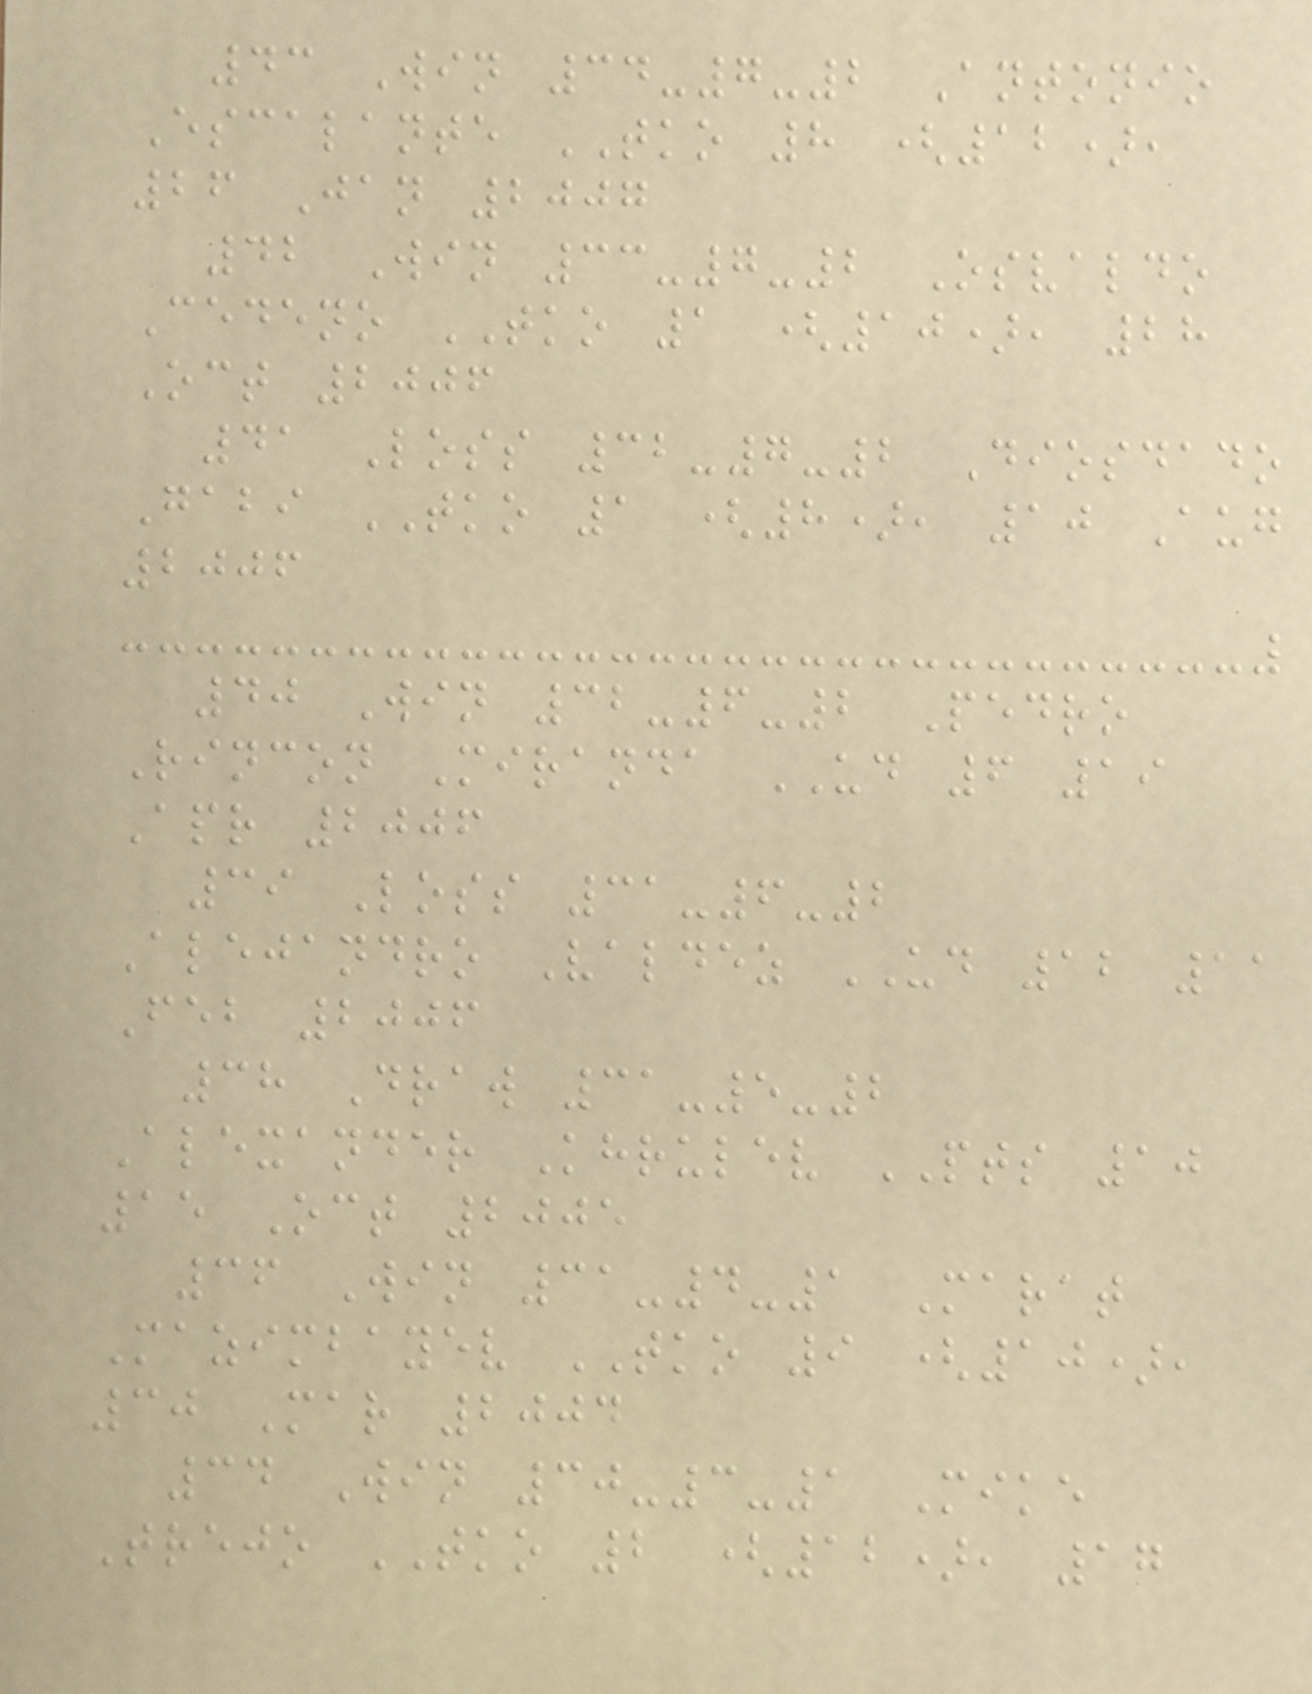43 Win 34-7-2 Antonio
Escalante TKO 8 (12),
26 Jan 2007
42 Win 33-7-2 Osvaldo
Cedeno TKO 1 (10), 28
Oct 2006
41 Loss 32-7-2 Diosdado
Gabi TKO 1 (8), 10 Aug
2006
40 Win 32-6-2 Pedro
Rincon Miranda UD 6 19
Apr 2006
39 Loss 31-6-2
Alejandro Valdez UD 12 11
Feb 2006
38 Draw 31-5-2
Alexander Khrulev PTS 10
15 Oct 2005
36 Win 31-4-1 Marat
Mazimbayev TKO 9 (10),
30 Mar 2004
34 Win 30-3-1 Mike
Trejo TKO 2 (12), 17
